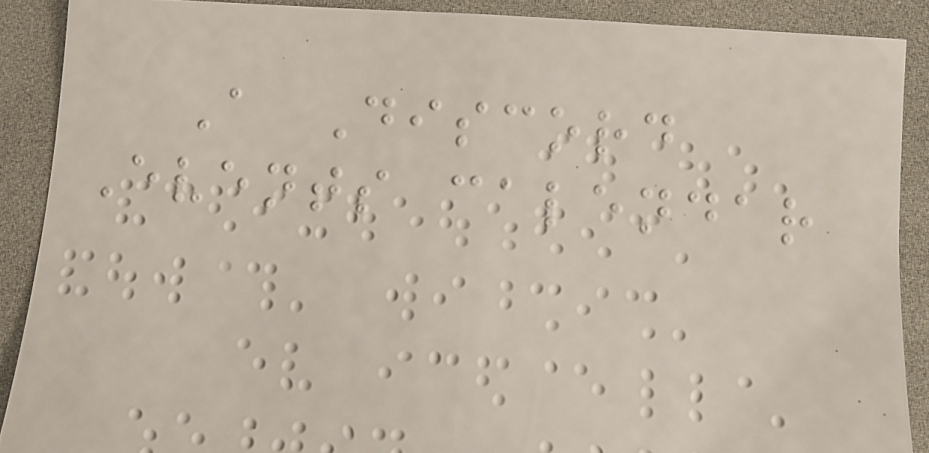A Discord
Events calendar
